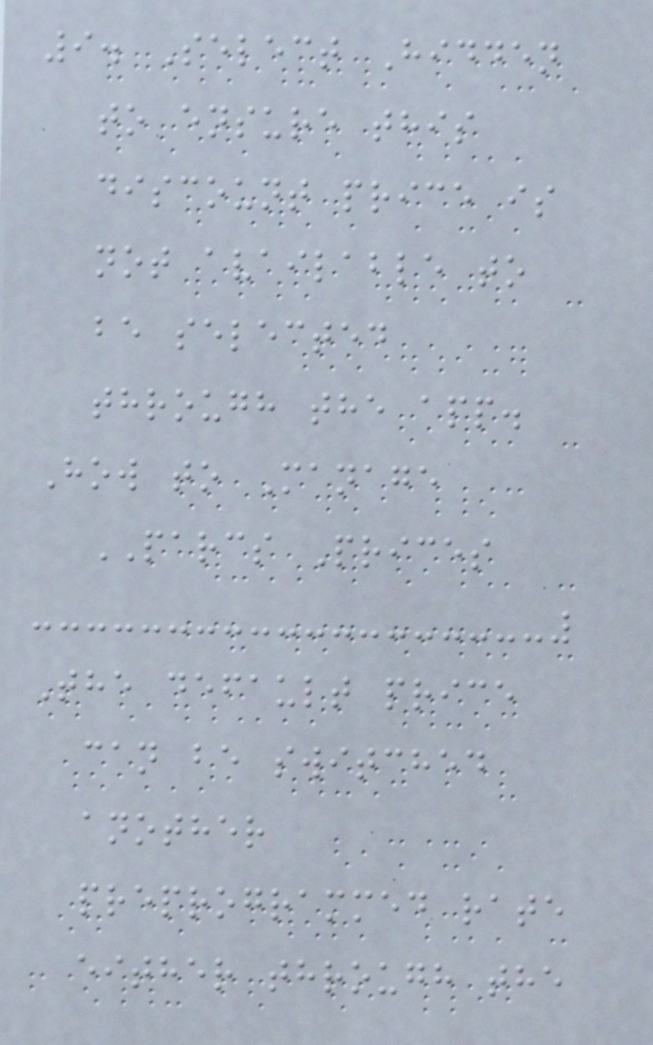9. Select Hidden
to ensure this
discount price is
not available to
be selected
through the app.
How to Manage
PARCS Prices
The default price
can be switched
another
preprogrammed rate
either through the
